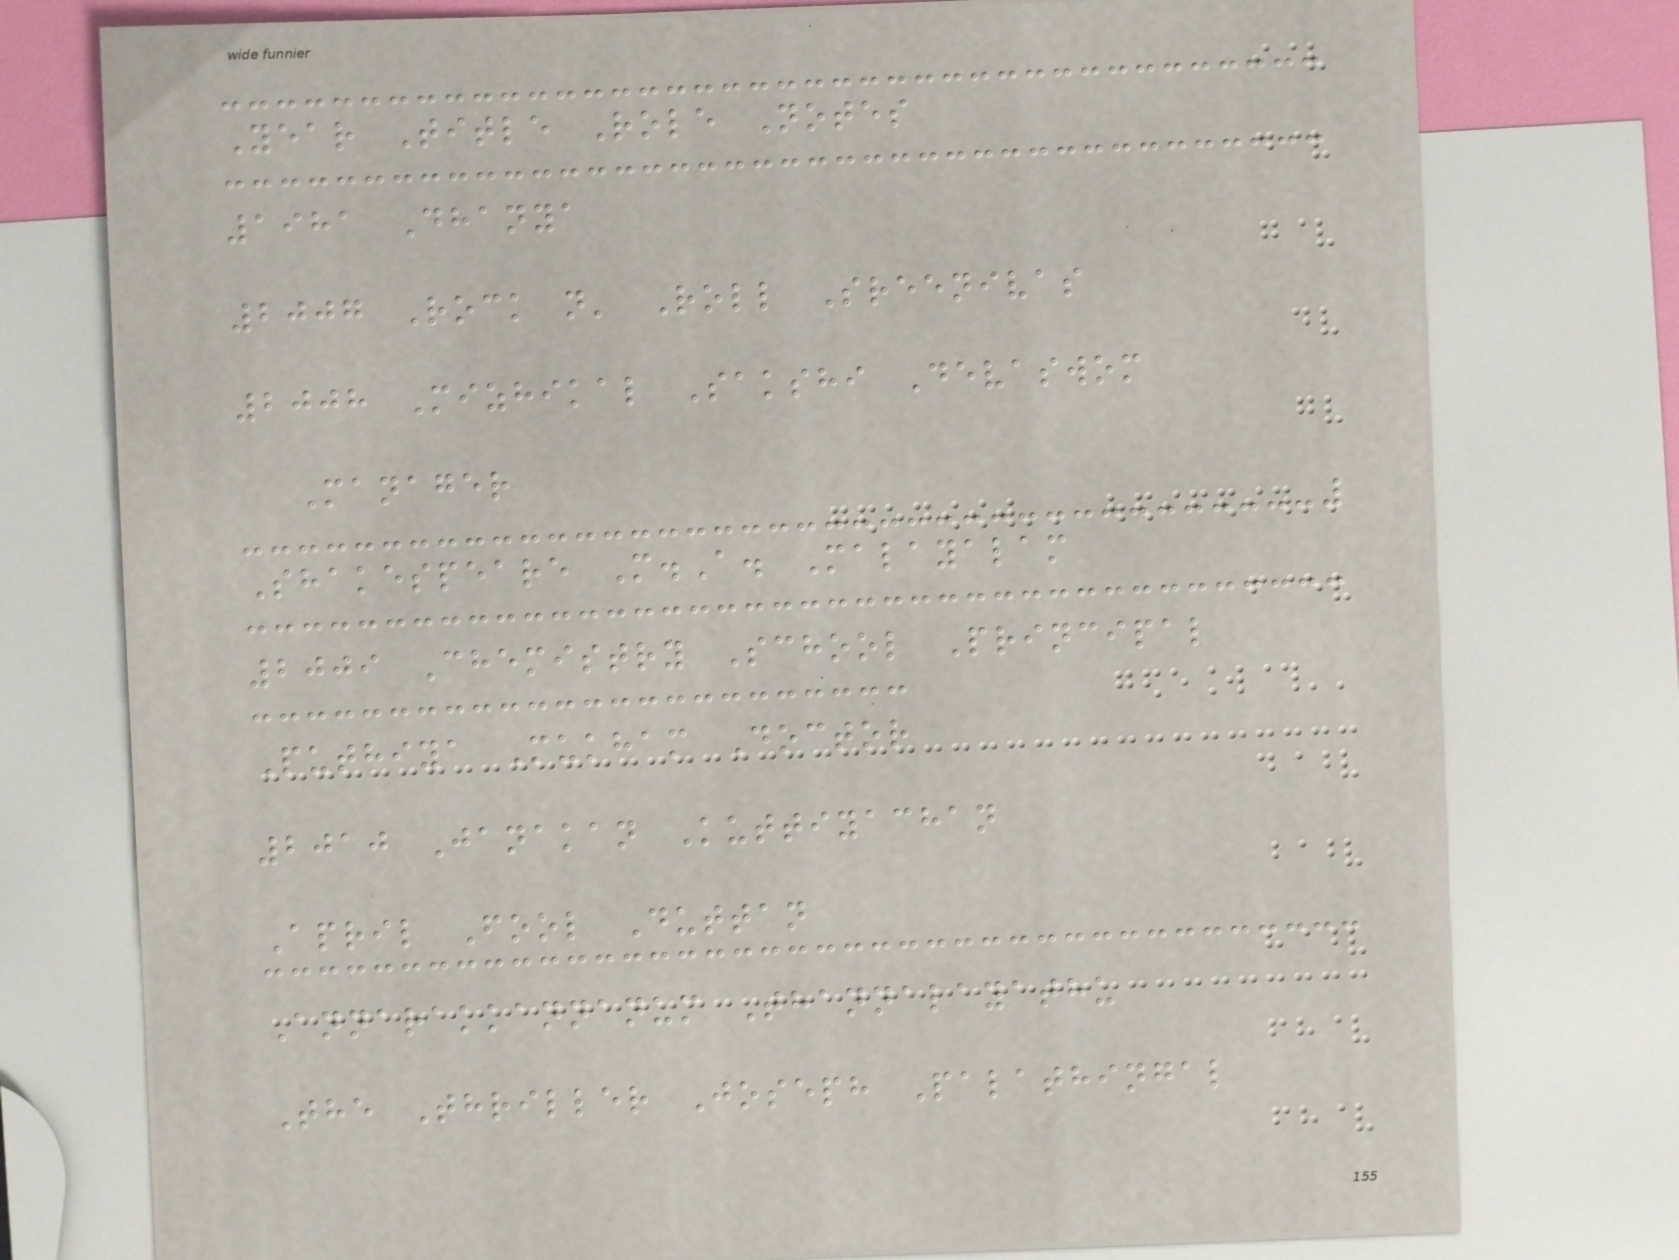Year Title Role Notes
1981 Dhanya
2007 Rock n' Roll Sreenivas
2008 Mizhikal Sakshi Devaswom
Manager
Shakespeare M.A. Malayalam
2009 Chemistry School Principal
Puthiya Mukham Doctor
2010 Janakan Kuttiyachan
April Fool Duttan
Annarakkannanum Thannalayathu
The Thriller Joseph Palathingal
